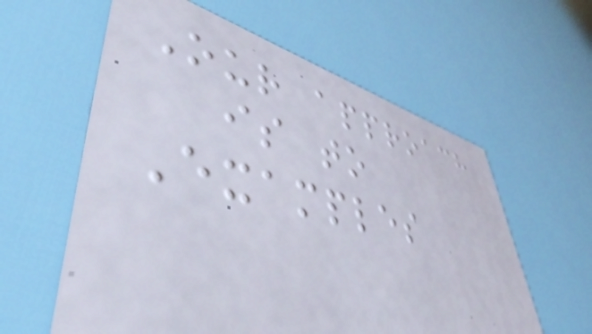Our approach
is to
Examples
